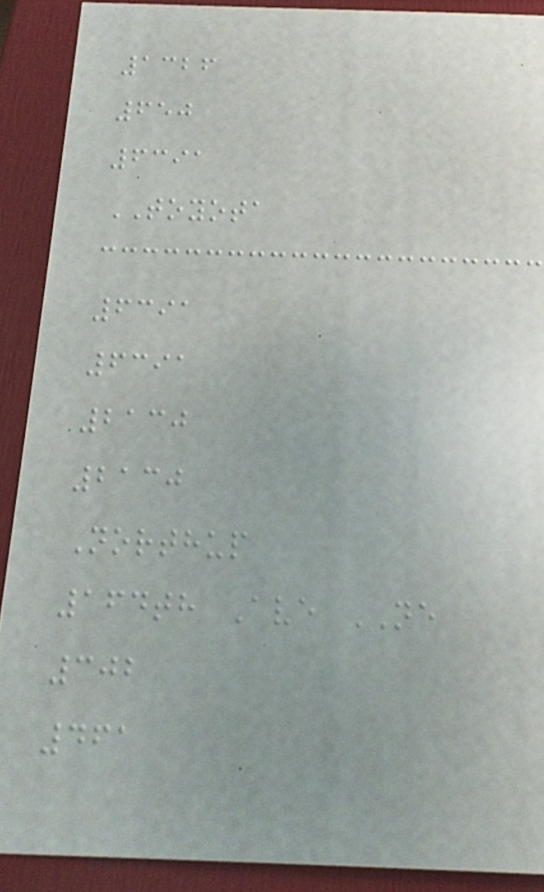1326
650
6391
TOYOTA
6391
6391
2130
2130
Northup
164th Ave NE
302
461
